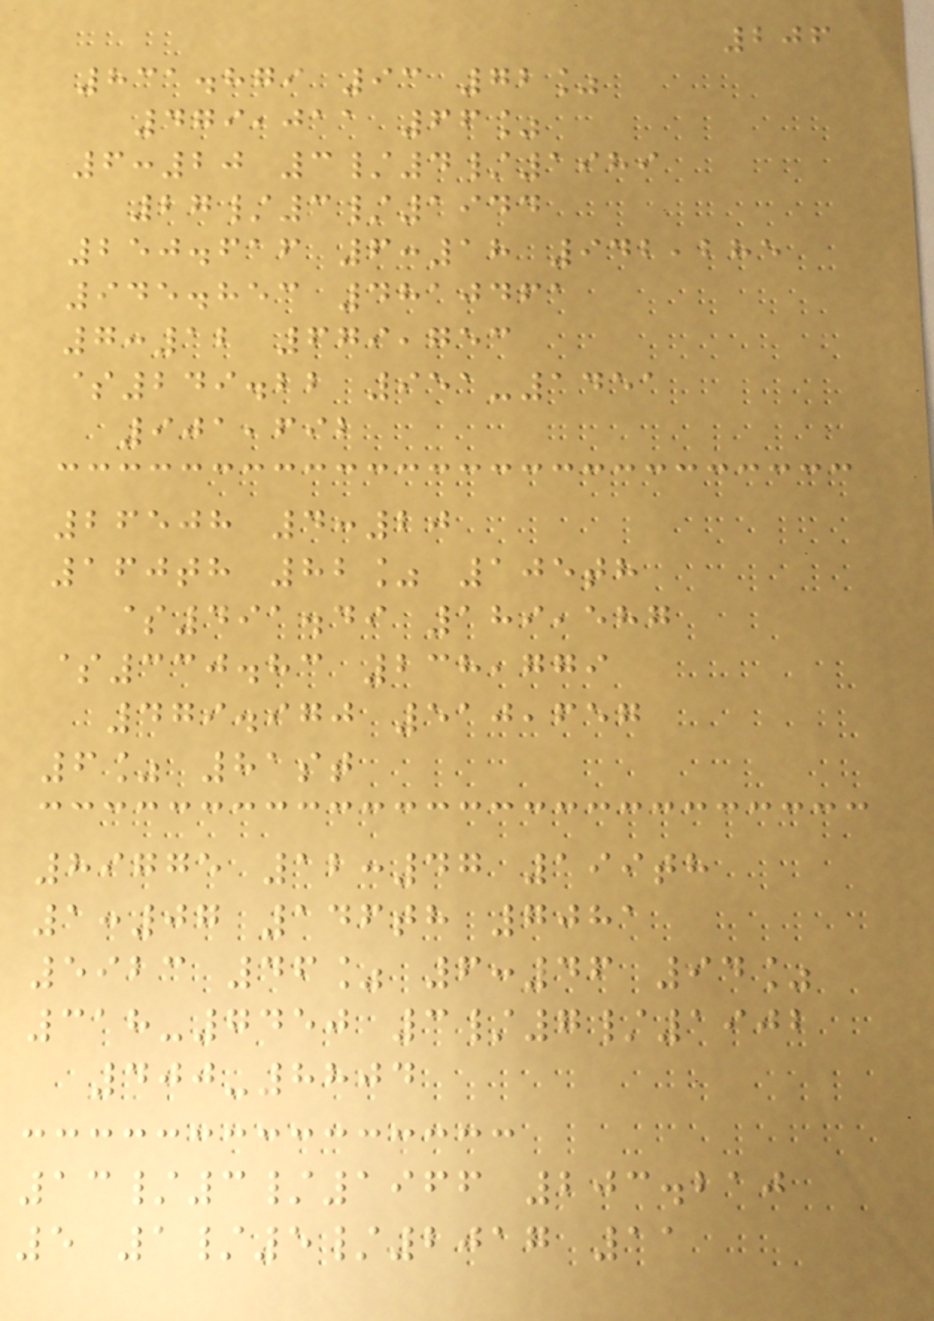206
831.879 93 72%
479,011 66%
6:20 3/4/1989
27/3/1944
250.616 6:18 942,285
945.853 4810461
7:12 679,753
$249.22 951-1451
901,692
26508 4:20
160th 82% 105th
$491.49 189,587
$330.83 238,779
479.970 510,657
6% 81st
89775 12:47 199th
1:07 146th 7081
5923 46% 6:46 94%
318-7450 3/7/1902
400-8804
13/3/1966 203.210
5 1/5/2017 11
